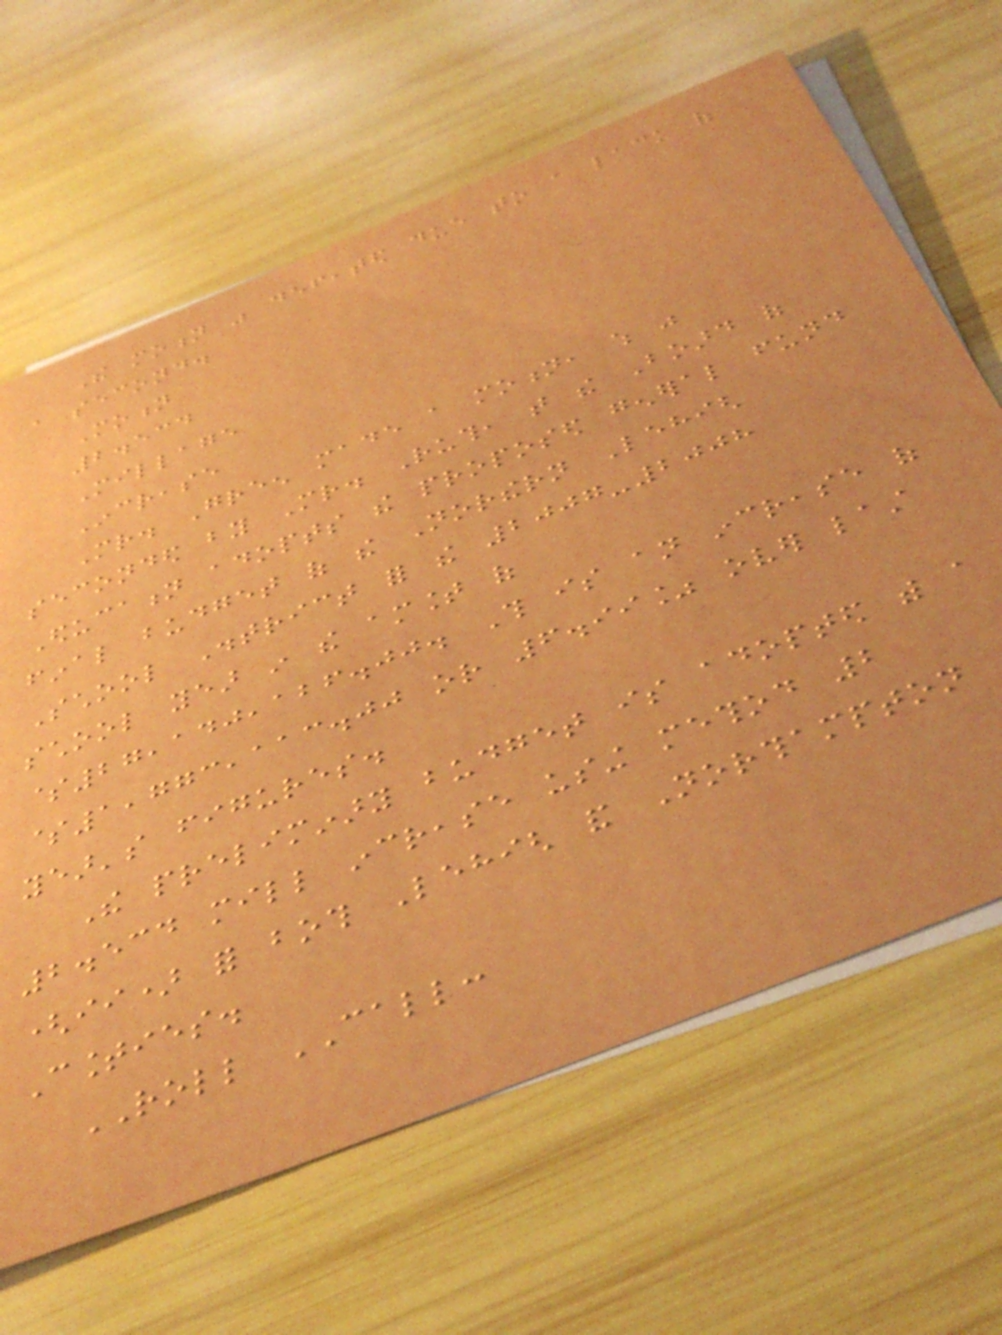The motion was defeated due to a lack of
a second.
Motion
2.534
Millage
Increase
Mr. Green made a motion, which was
seconded by Mr. Ruth, that the Board of
Education adopts the proposed general fund
final budget of the Northern Lehigh
School District for the 2007-2008
school year in the amount of
$27,140,126.00. This is an increase of
$1,773,113.00 or 6.99% over last
year's figures.
The preliminary budget is adopted with a
2.534 mill increase using method 2
(ii) for both Lehigh and Northampton
Counties.
ROLL CALL:
